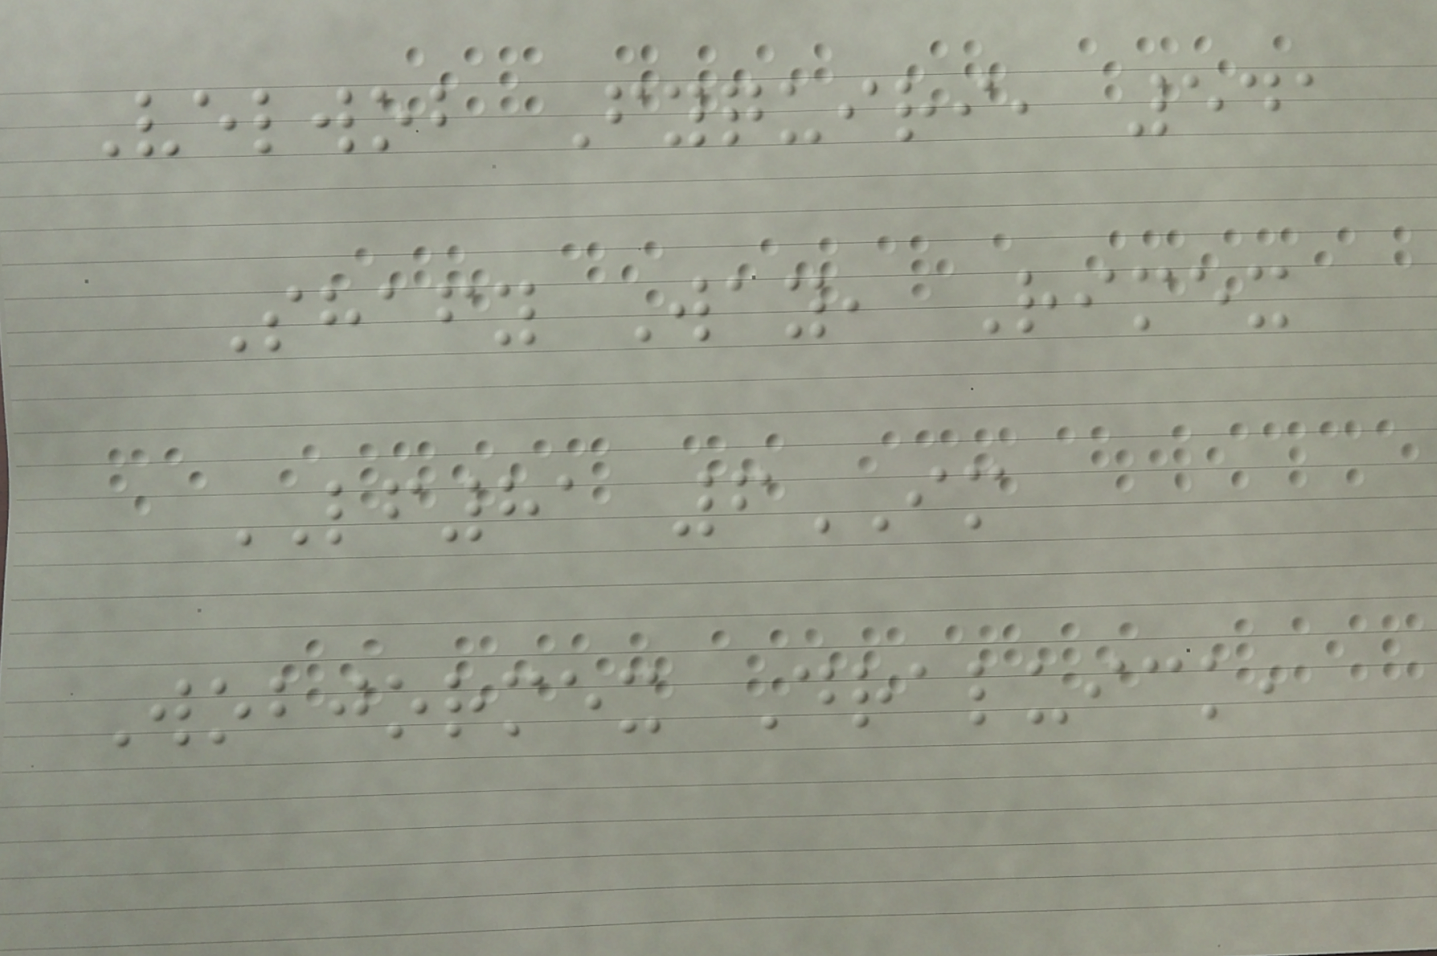Velwob Fyquiri, 541
Shafy Way, Rimex
LF81 6IM
Wobjormex Draluick,
